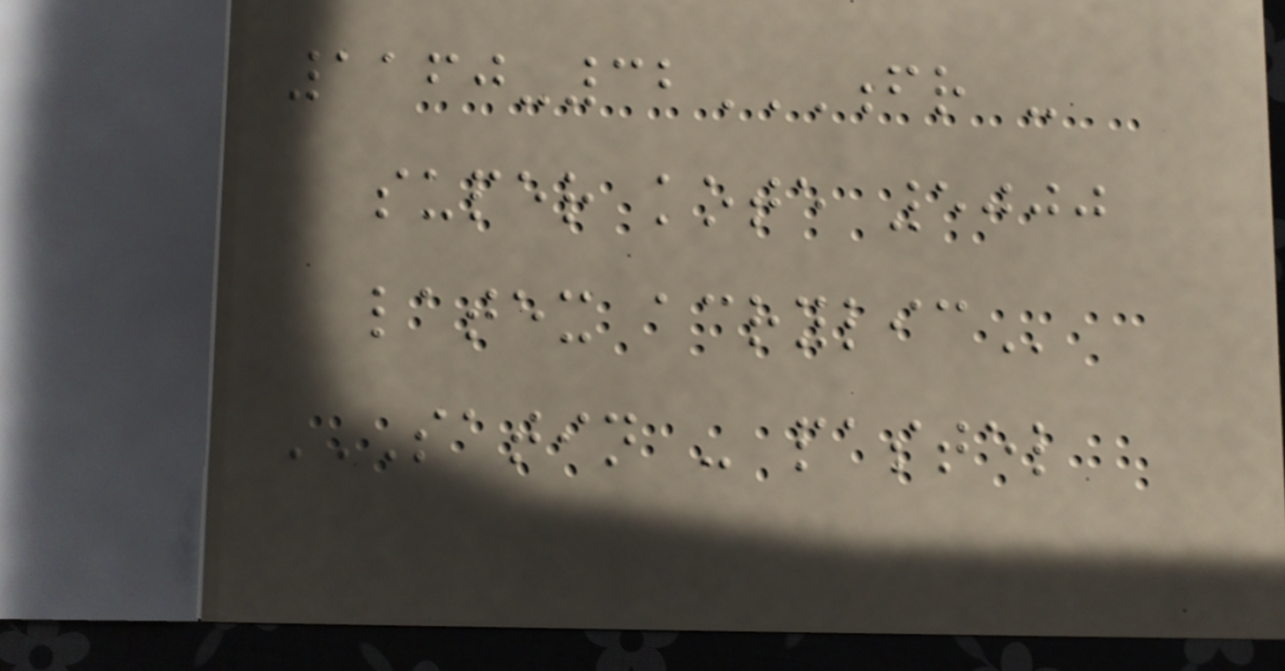1160-32FR -
SUPER KOTE 5000
LATEX ACRYLIC
SATIN - PASTEL
